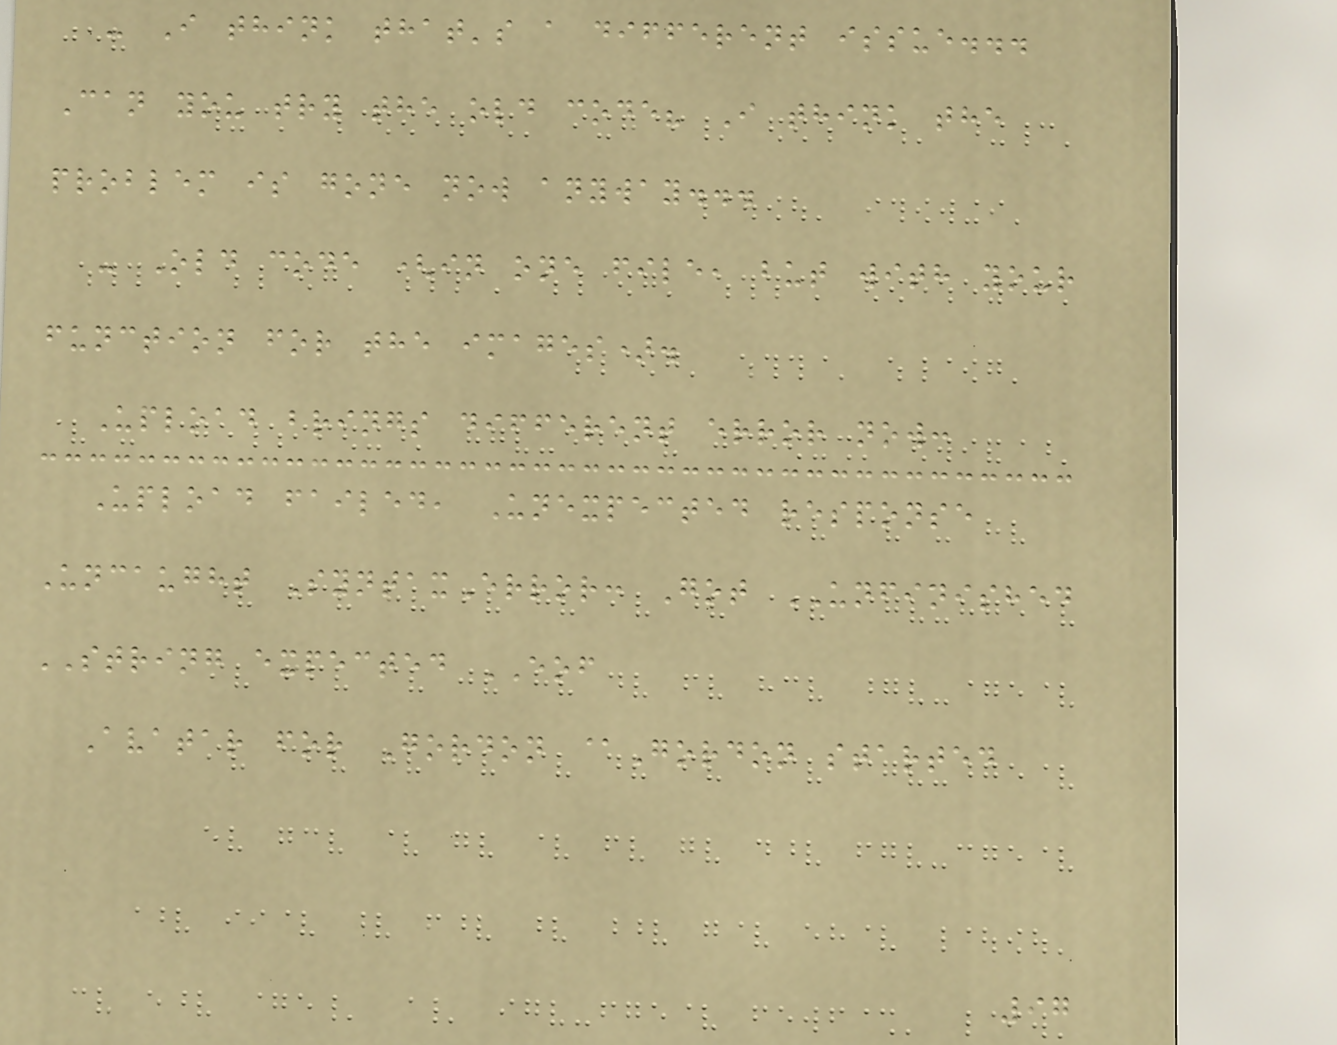- I think that's a different issue...
Can you try the old code? I think the
problem is gone now anyway...
- Old code (in one file, but with your
function for the images).
Upload brings different error now:
Upload failed, Unexpected response
Uncaught SyntaxError: Got UNFINISHED
STRING expected EOF
Avatar for Gordon @Gordon started
97
